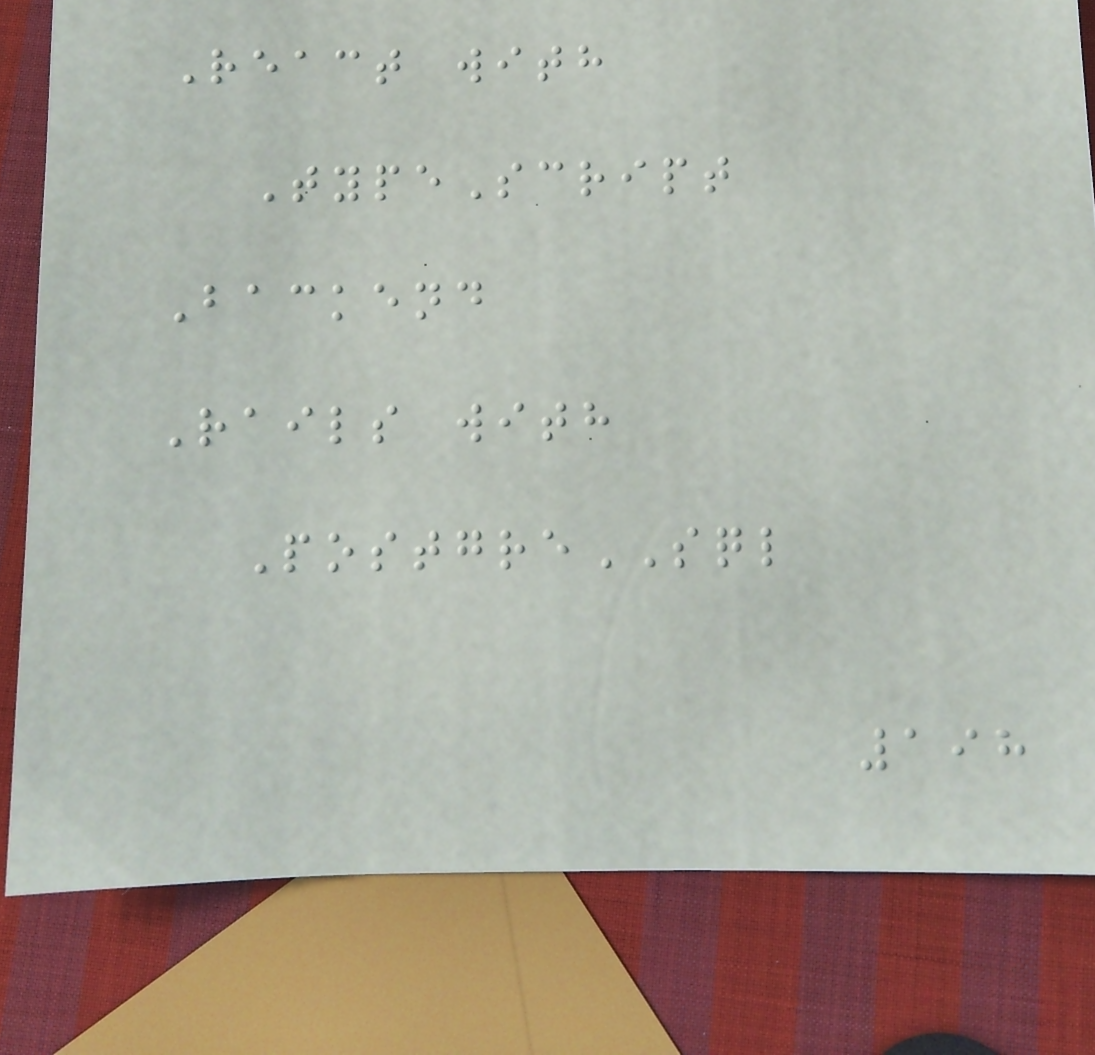React with
TypeScript
Backend
Rails with
PostgreSQL
198
